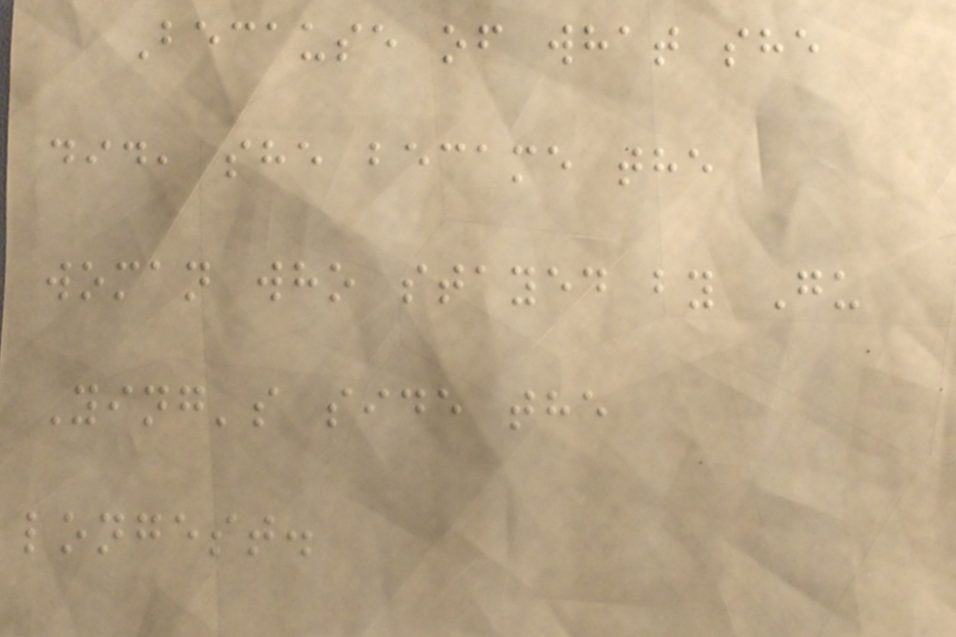Because of what she
did, she became the
woman who stayed by Gu
Ying's side the
longest.
